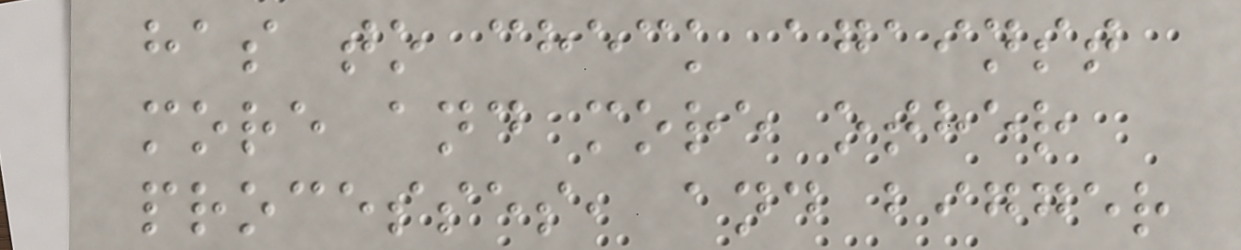has to check against
more and more other
processes, and bigger
